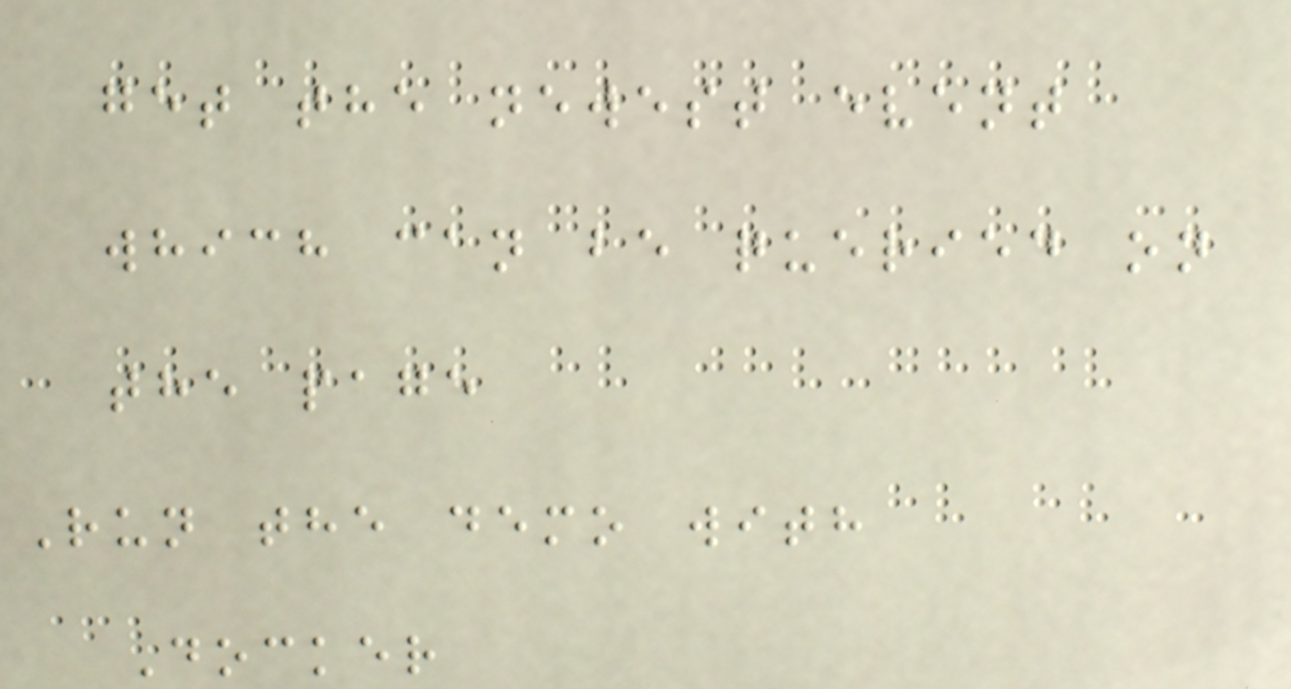get the newest event
which can be queried on
the page
Run the demo with
Docker
